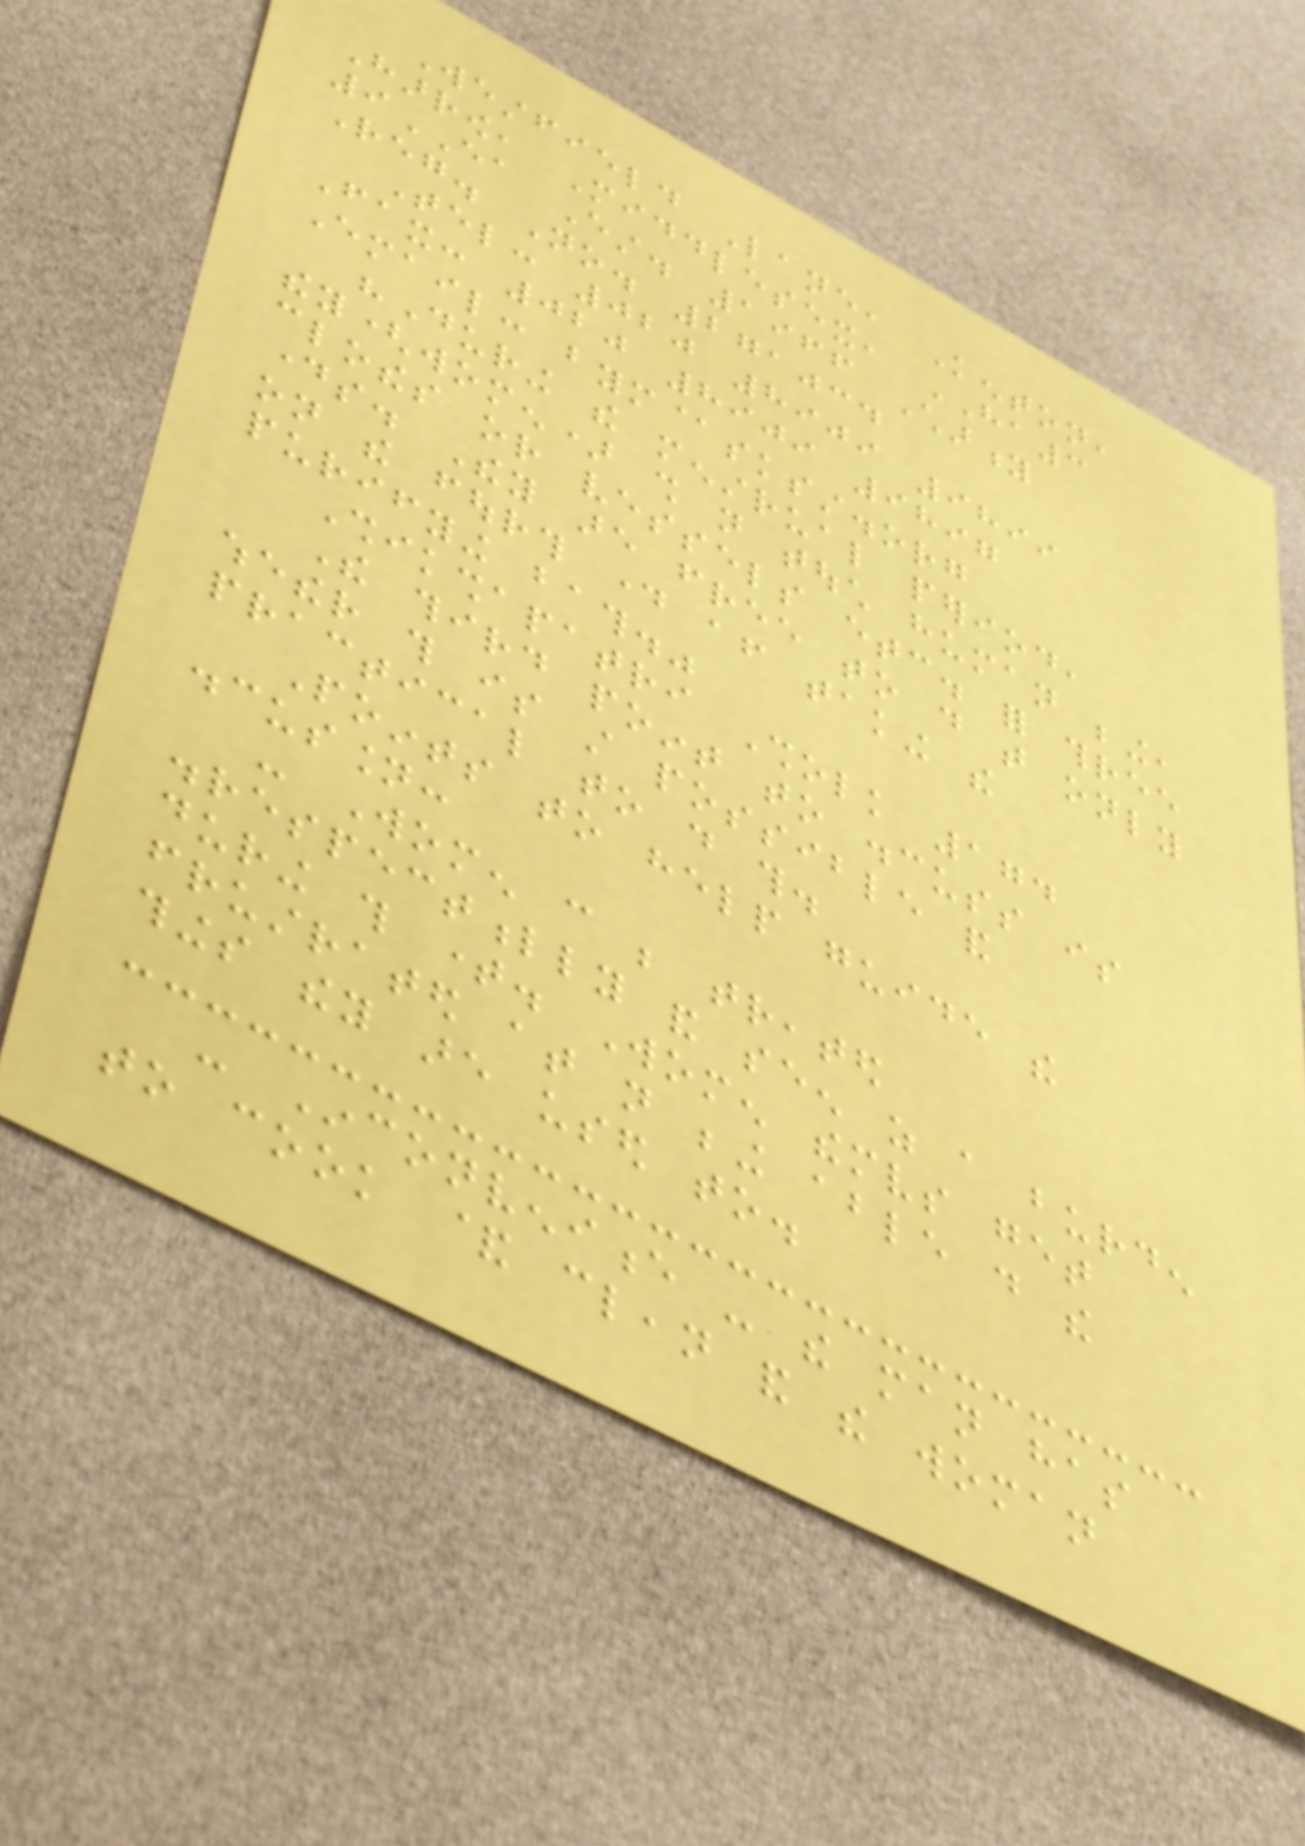Westfield Lane, Kenton,
Harrow, Middlesex, HA3
9EA Est. 1966 Charity
Reg. No. 271034
Tel: 020 8909 9899
Fax: 020 8909 9897
Email: bym@sksst.org
"During the menstrual period,
they(women) shall not touch human being,
clothes or vessels etc. for three
days. They are free to do that only
on the fourth day after taking the
purifying bath."
Shikshapatri Sholk 174
The third point to discuss is
whether this is still possible and
practical to do this.
Points to help guide the
discussion:
- Women can be treated
disrespectfully and seen as a burden
during this time. Women themselves get
frustrated at not being able do the
things they are used to.
- Inconvenience - the man has
to cook & clean and the woman
